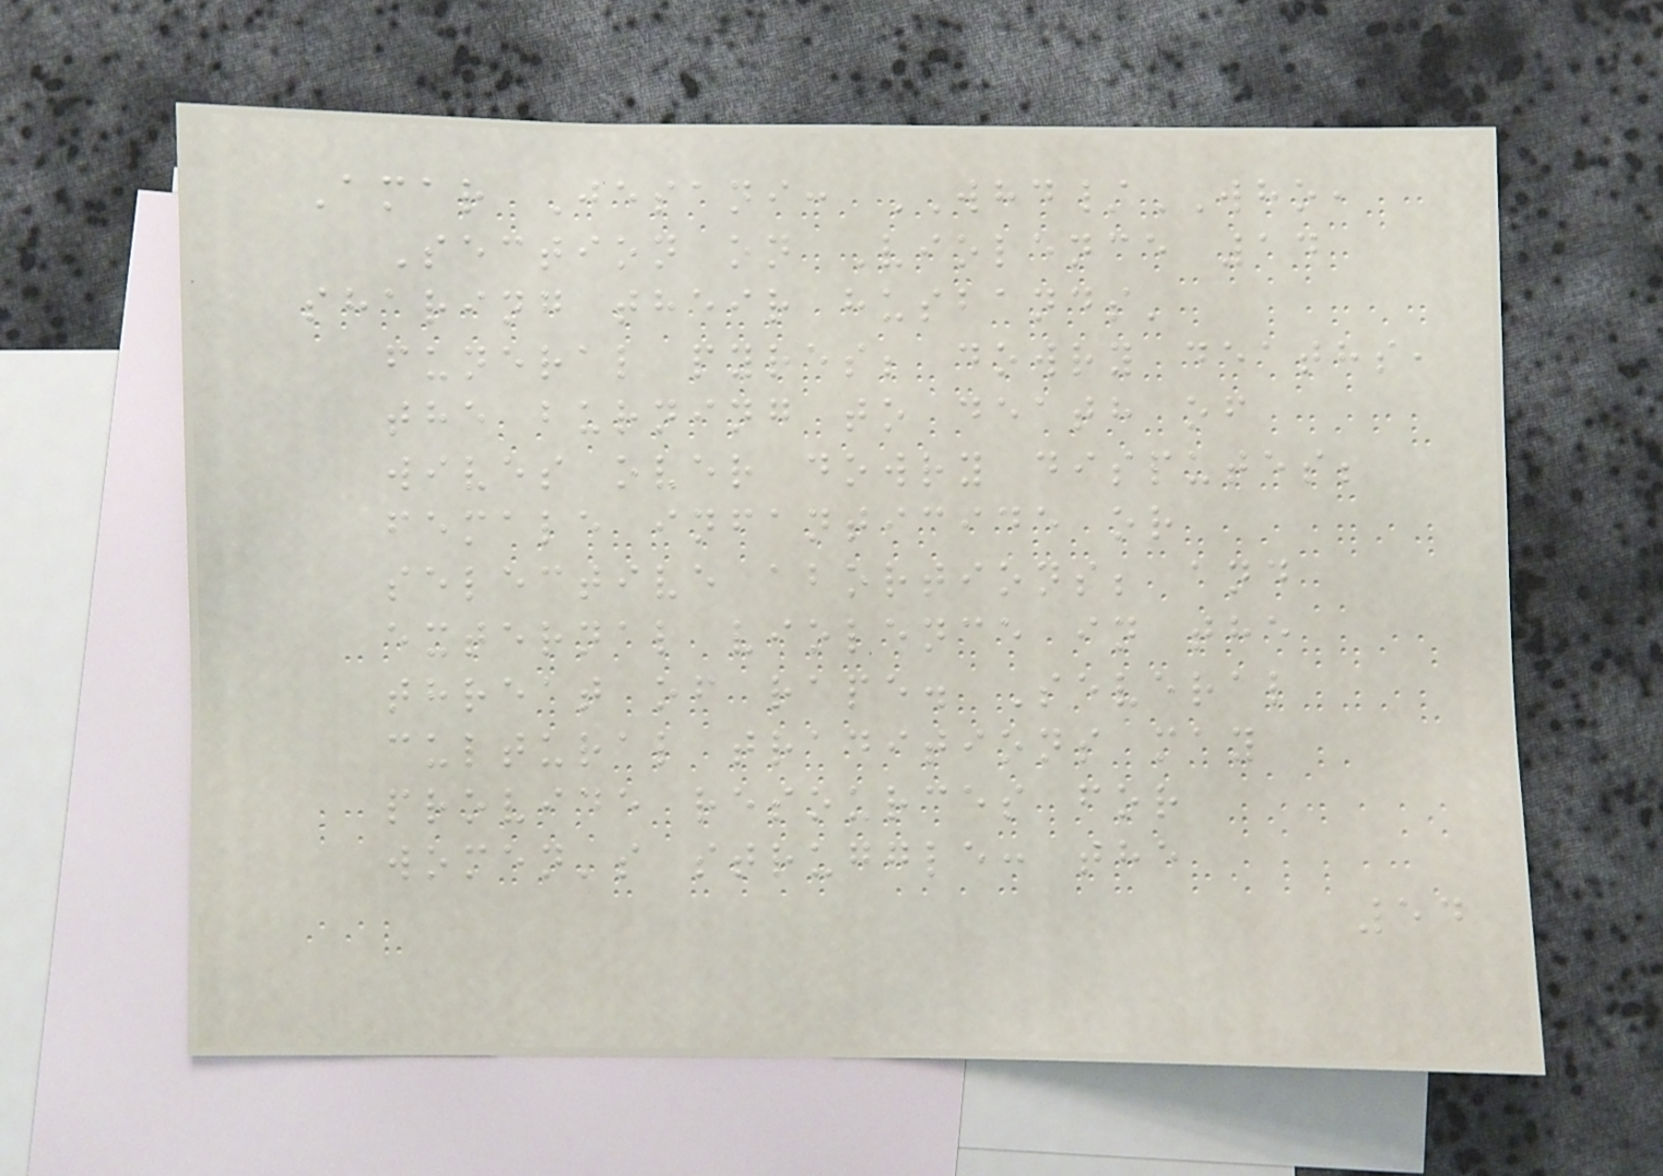Amar Jesani: WHD/WHO,
Section on Violence 14
sharing their husbands'
funeral pyres; dowry deaths,
the burning to death of
wives over dowry disputes;
female infanticide or
selective abortions; and
external violence in the
threat of rape. Several
cultural traditions may
provide resources for
women's struggle: the
54
